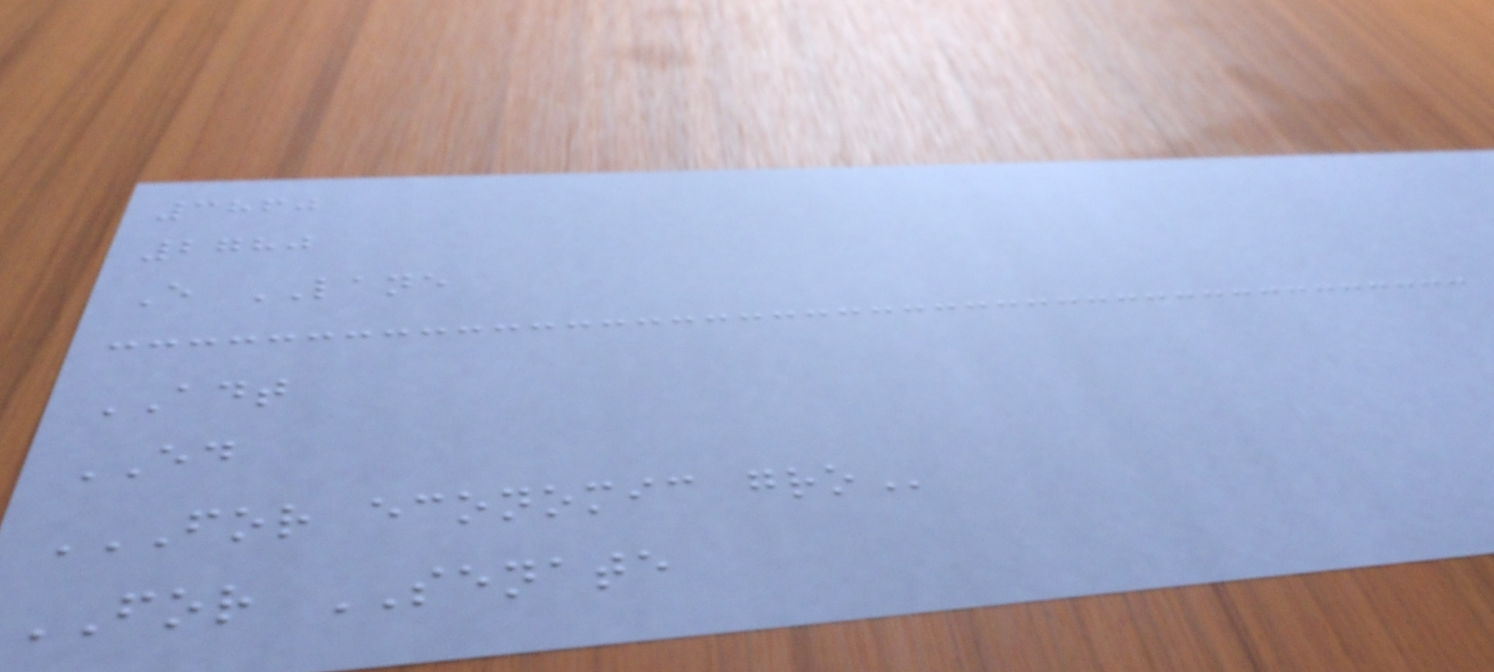3860
2780
E LANE
ADT
ED
FOR ECONOMIC GRO
FOR SENATE
